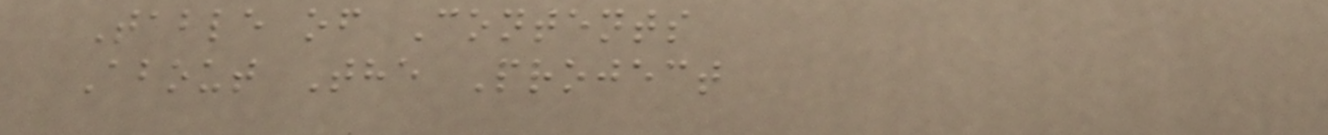Table of Contents
About The Project
